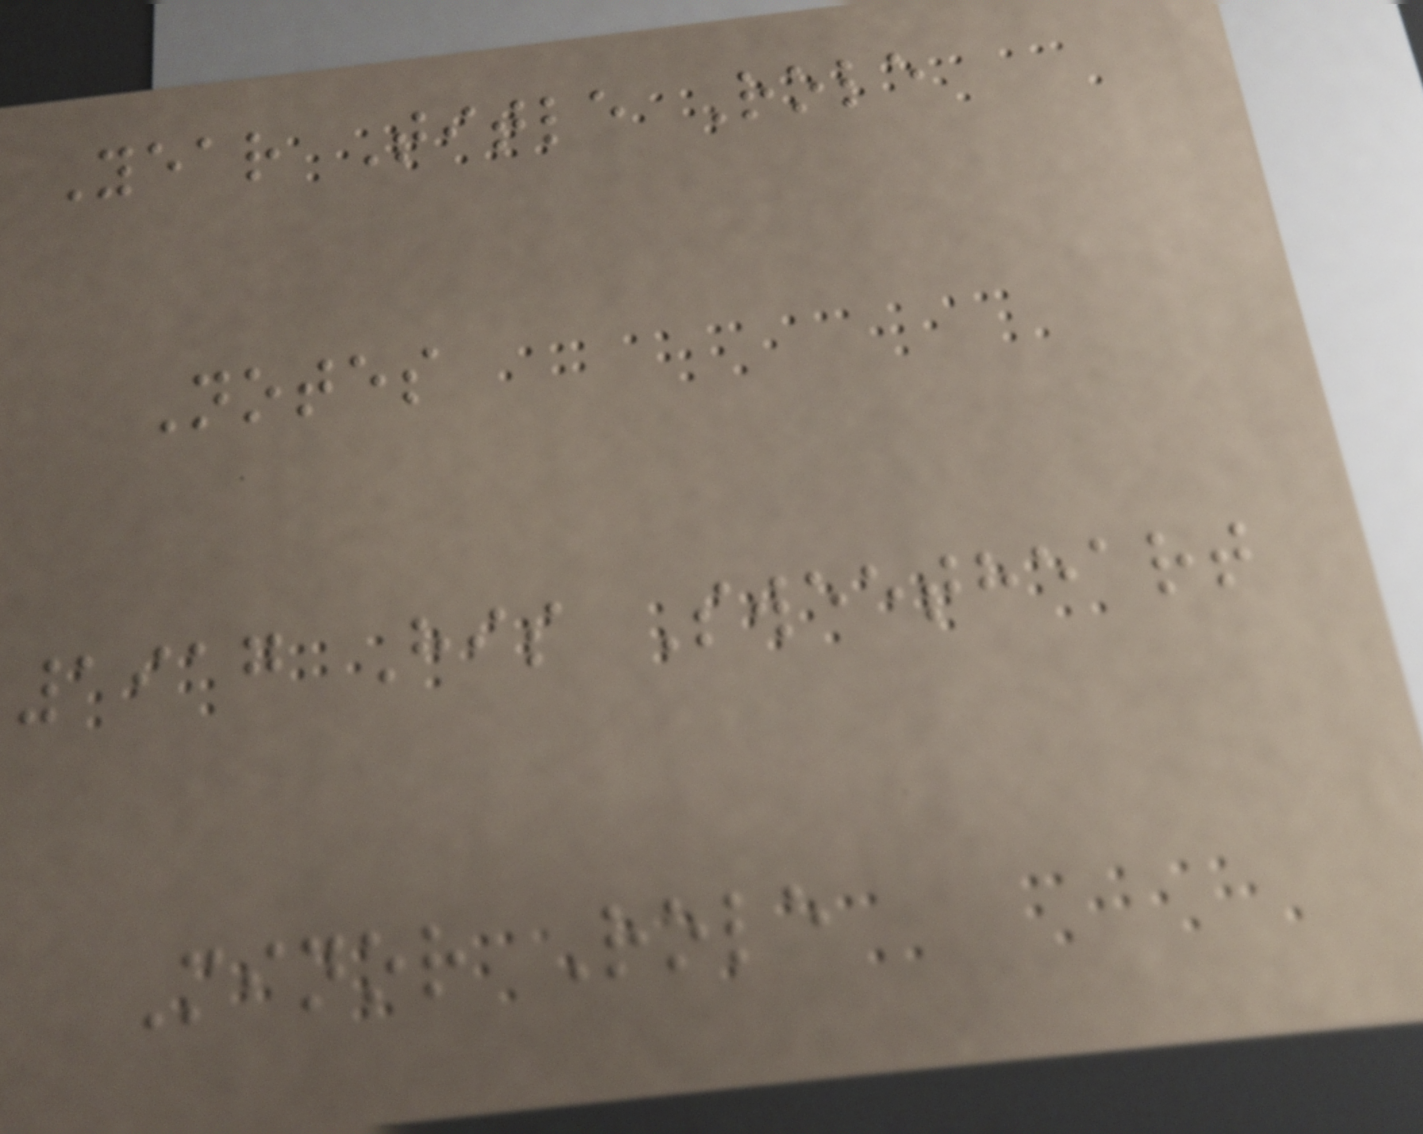Year Title Role
Notes
1917 His Sweetheart
Minor Role
